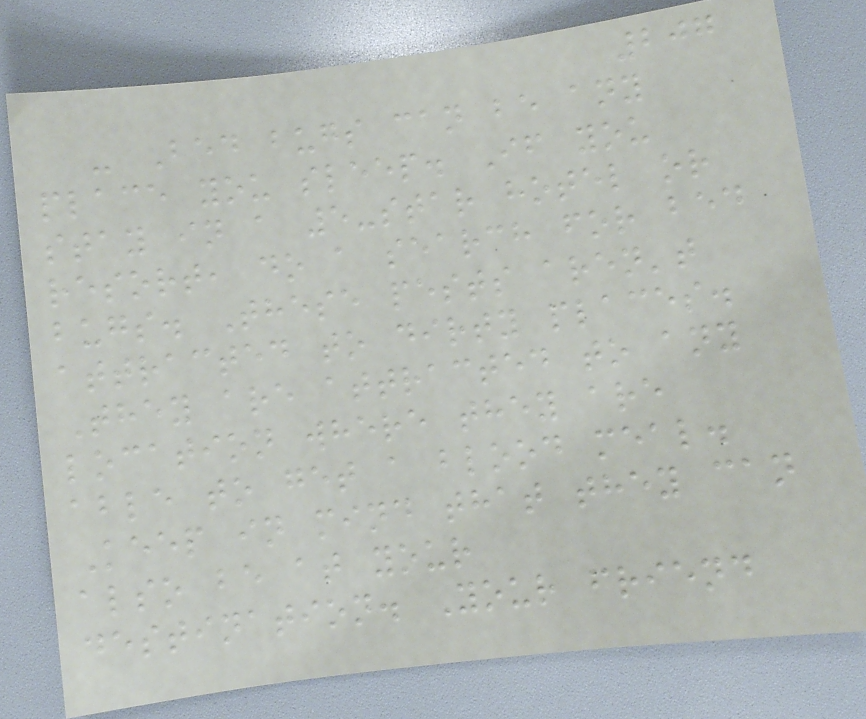207
- Bed bugs can be any
place you sleep. If you
stay in a 5-star hotel or
resort, do a search for bed
bugs. These pests aren't
attracted to dirty places.
They are attracted to any
location where they are
able to get a blood meal.
Keep in mind that they can
also be at your
destination. Your friend
